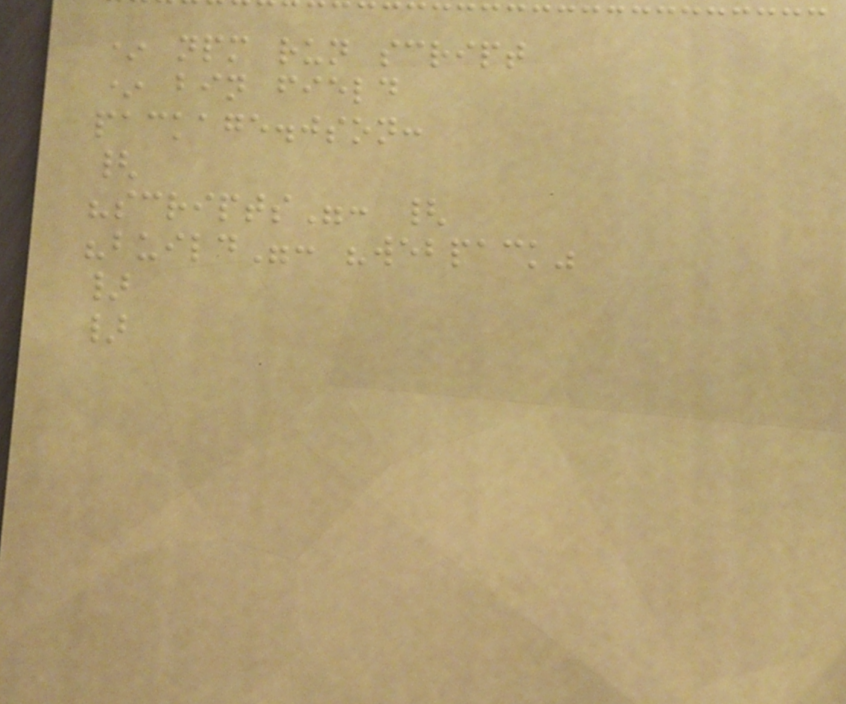* npm run script
* bin field
package.json:
{
"scripts": {
"build": "webpack"
}
}
